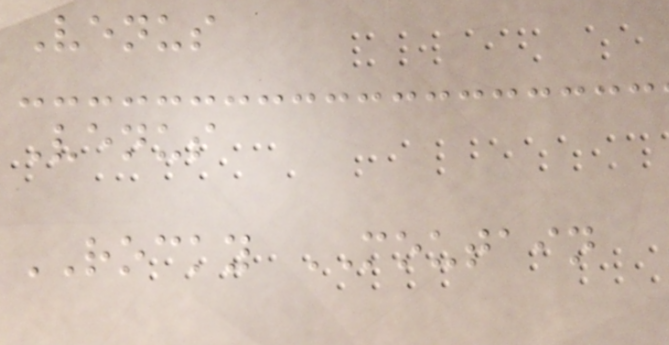Venus
Venus
ROCKY MOUTAIN
